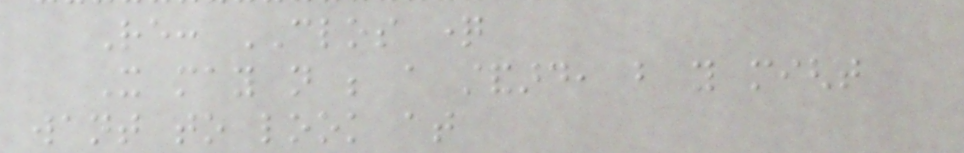Re: CLOS question
It may not be a standard, but you might
want to look at
